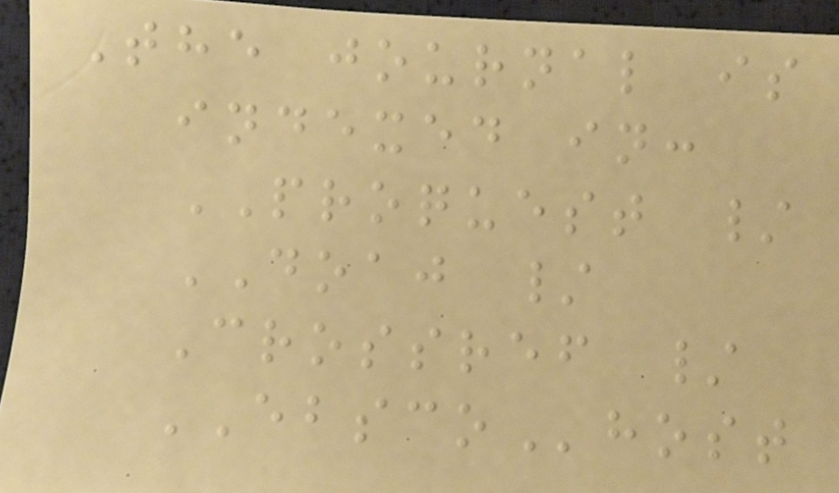The journal is
indexed in:
PROQUEST /
DOAJ /
Crossref /
EBSCOhost
